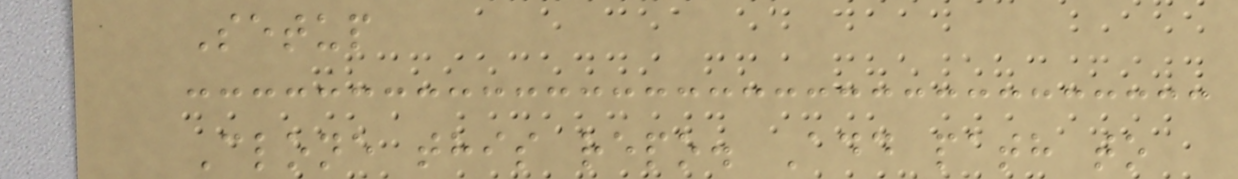Setup
Clone this repo. Add path to
